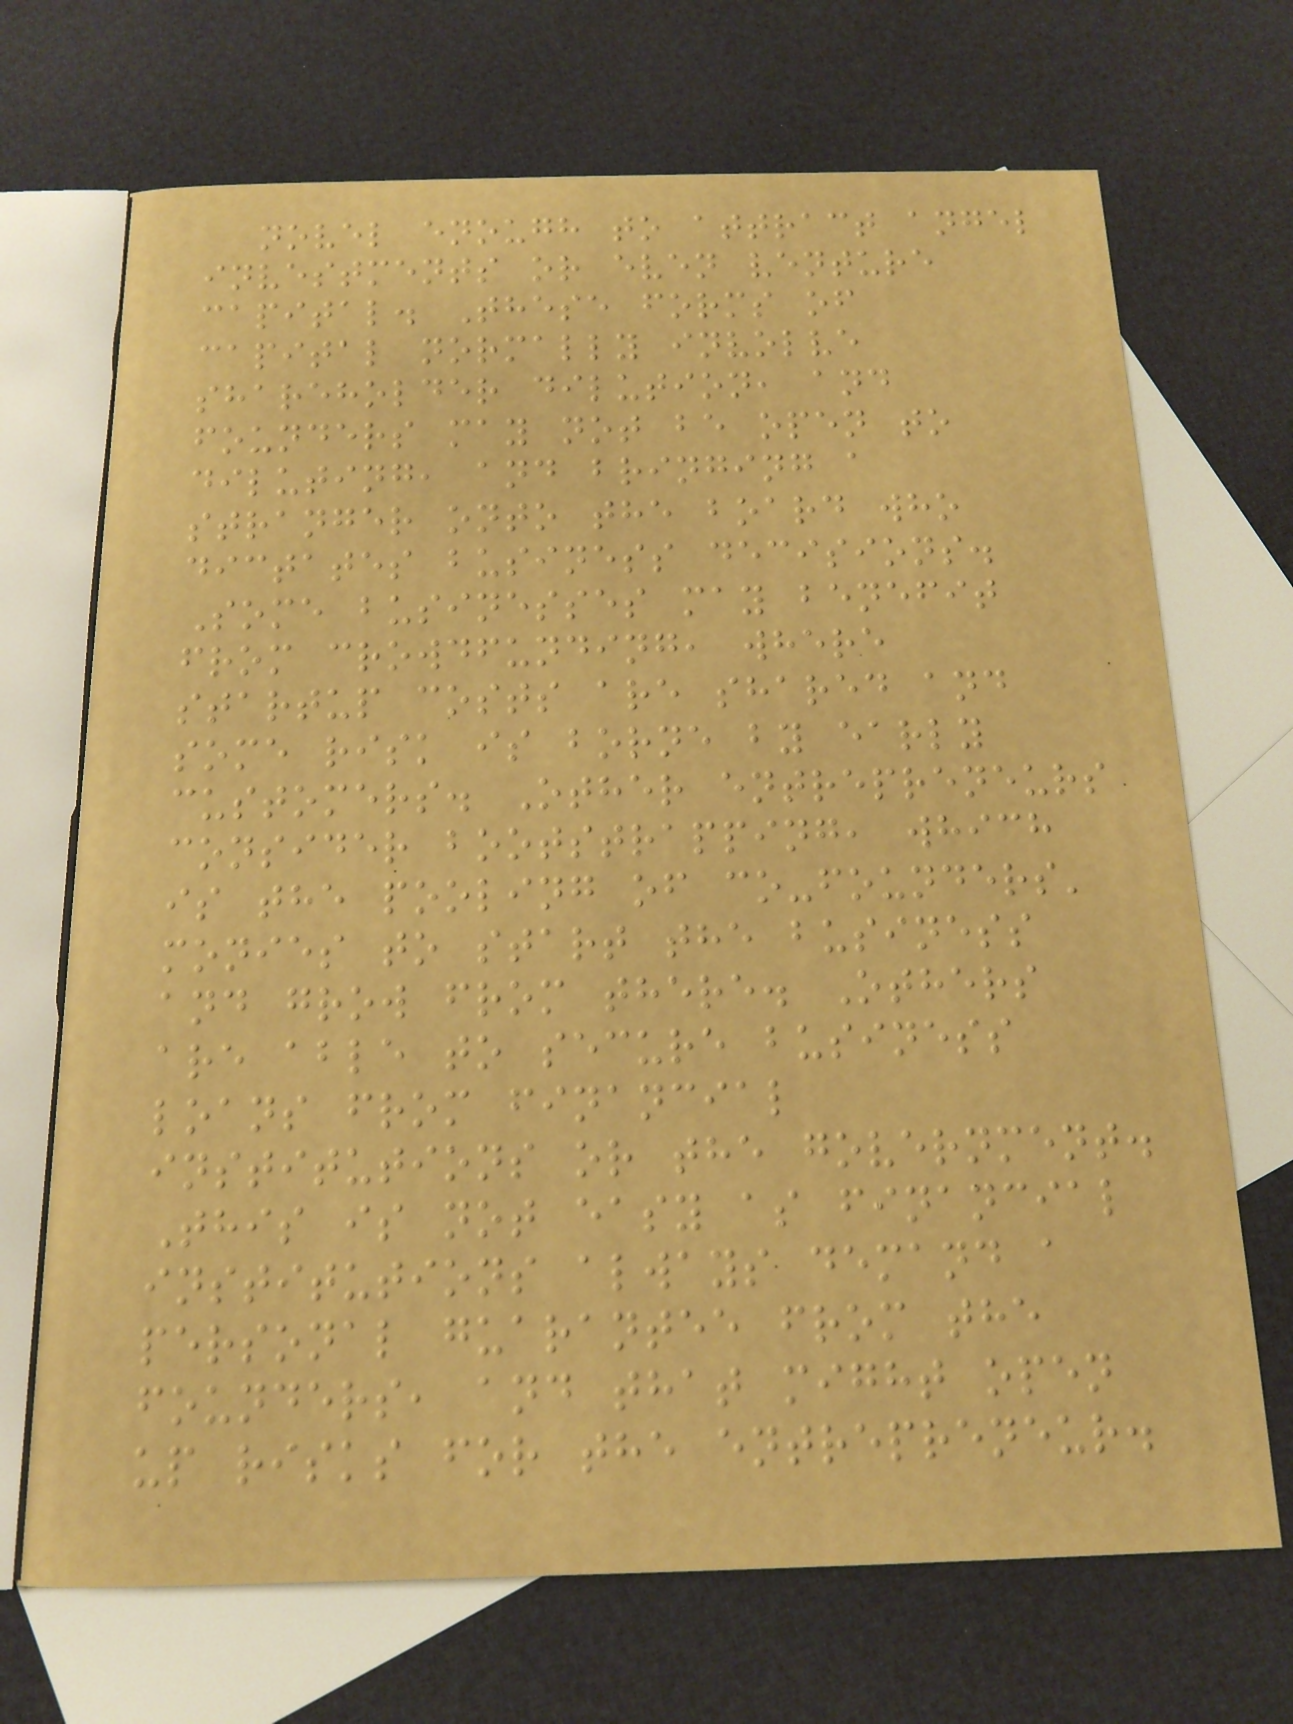novel enough to attract angel
investments or even venture
capital. These forms of
capital normally involve
shareholder dilution, and
founders may not be open to
diluting, and bringing a
stranger onto the board who
dictates business decisions.
Some businesses may benefit
from crowdfunding, where
startup costs are shared and
some risk is borne by early
customers. Other entrepreneurs
consider bootstrapping, which
is the pooling of co-founders'
monies to start the business
and grow from there. Others
are able to secure business
loans from financial
institutions or the government.
This is not easy as financial
institutions always demand a
personal guarantee from the
founders, and that might open
up risks for the entrepreneur.
